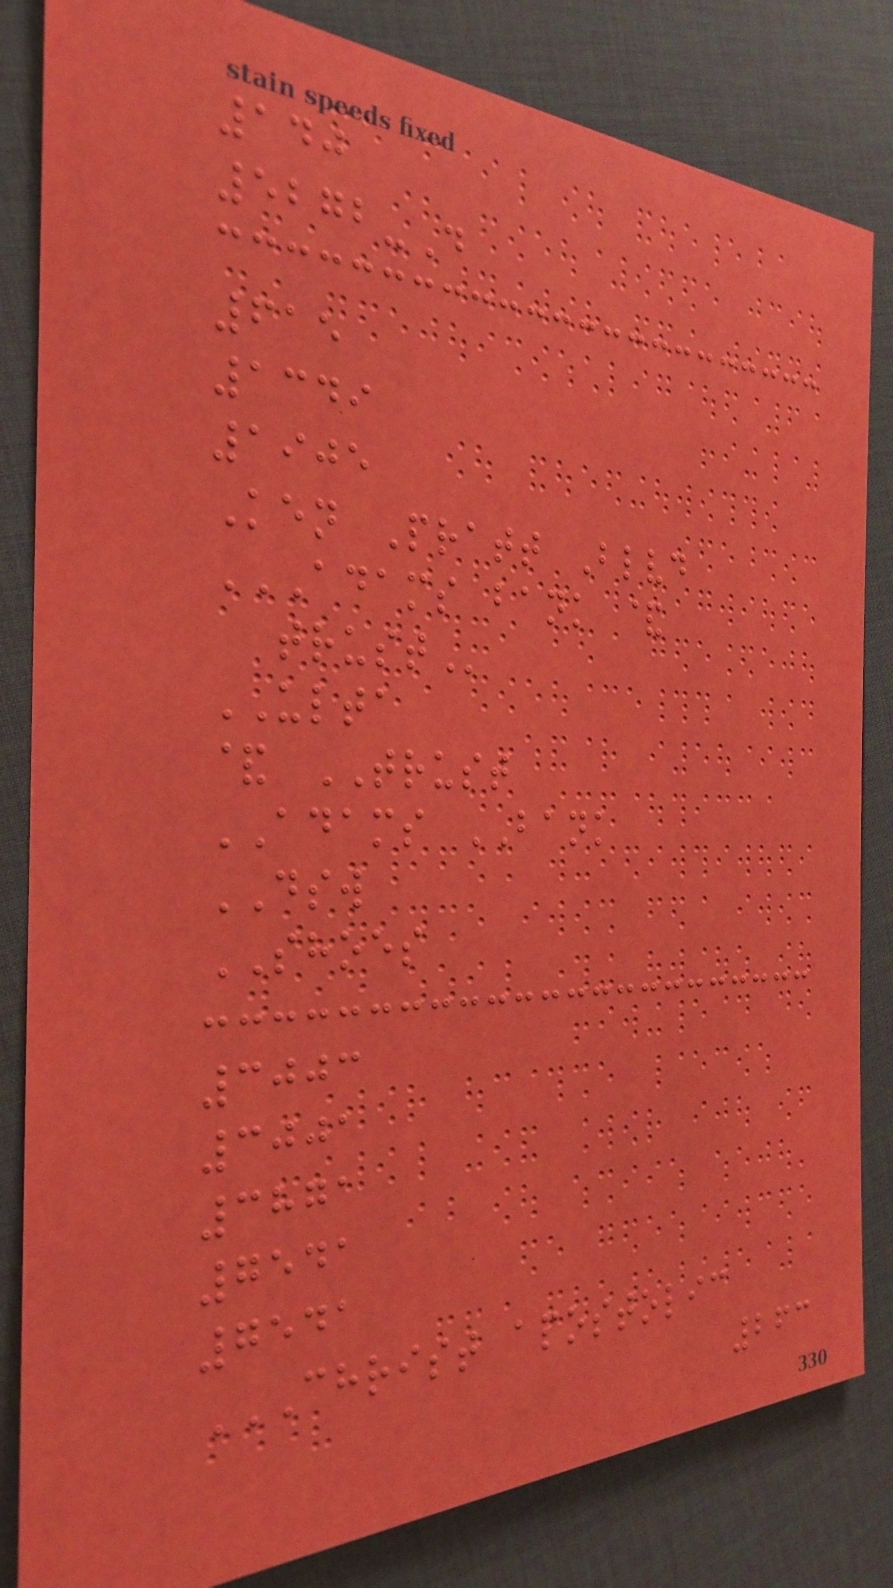140
5272-D
615
1349
1905
Ken Pratt Blvd
ADAMS BANK &
TRUST
ULTA
& TRUST
ADAMS BANK
DSW
SHOES
3003
3001
3871
7541
7541
CHRIST APOSTOLIC
263
